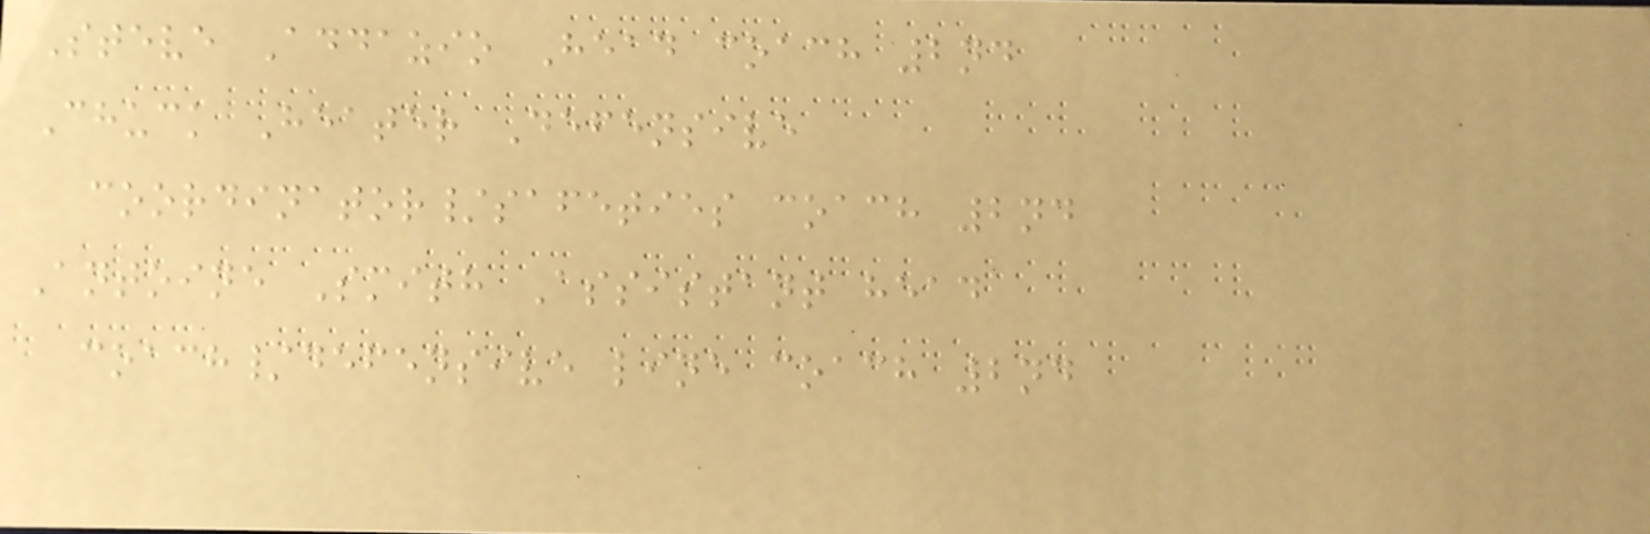Steve Addazio Head coach 2nd
Chuck Heater Defensive
coordinator/safeties coach 2nd
Antoine Smith Assistant head
coach/defensive line coach 2nd
